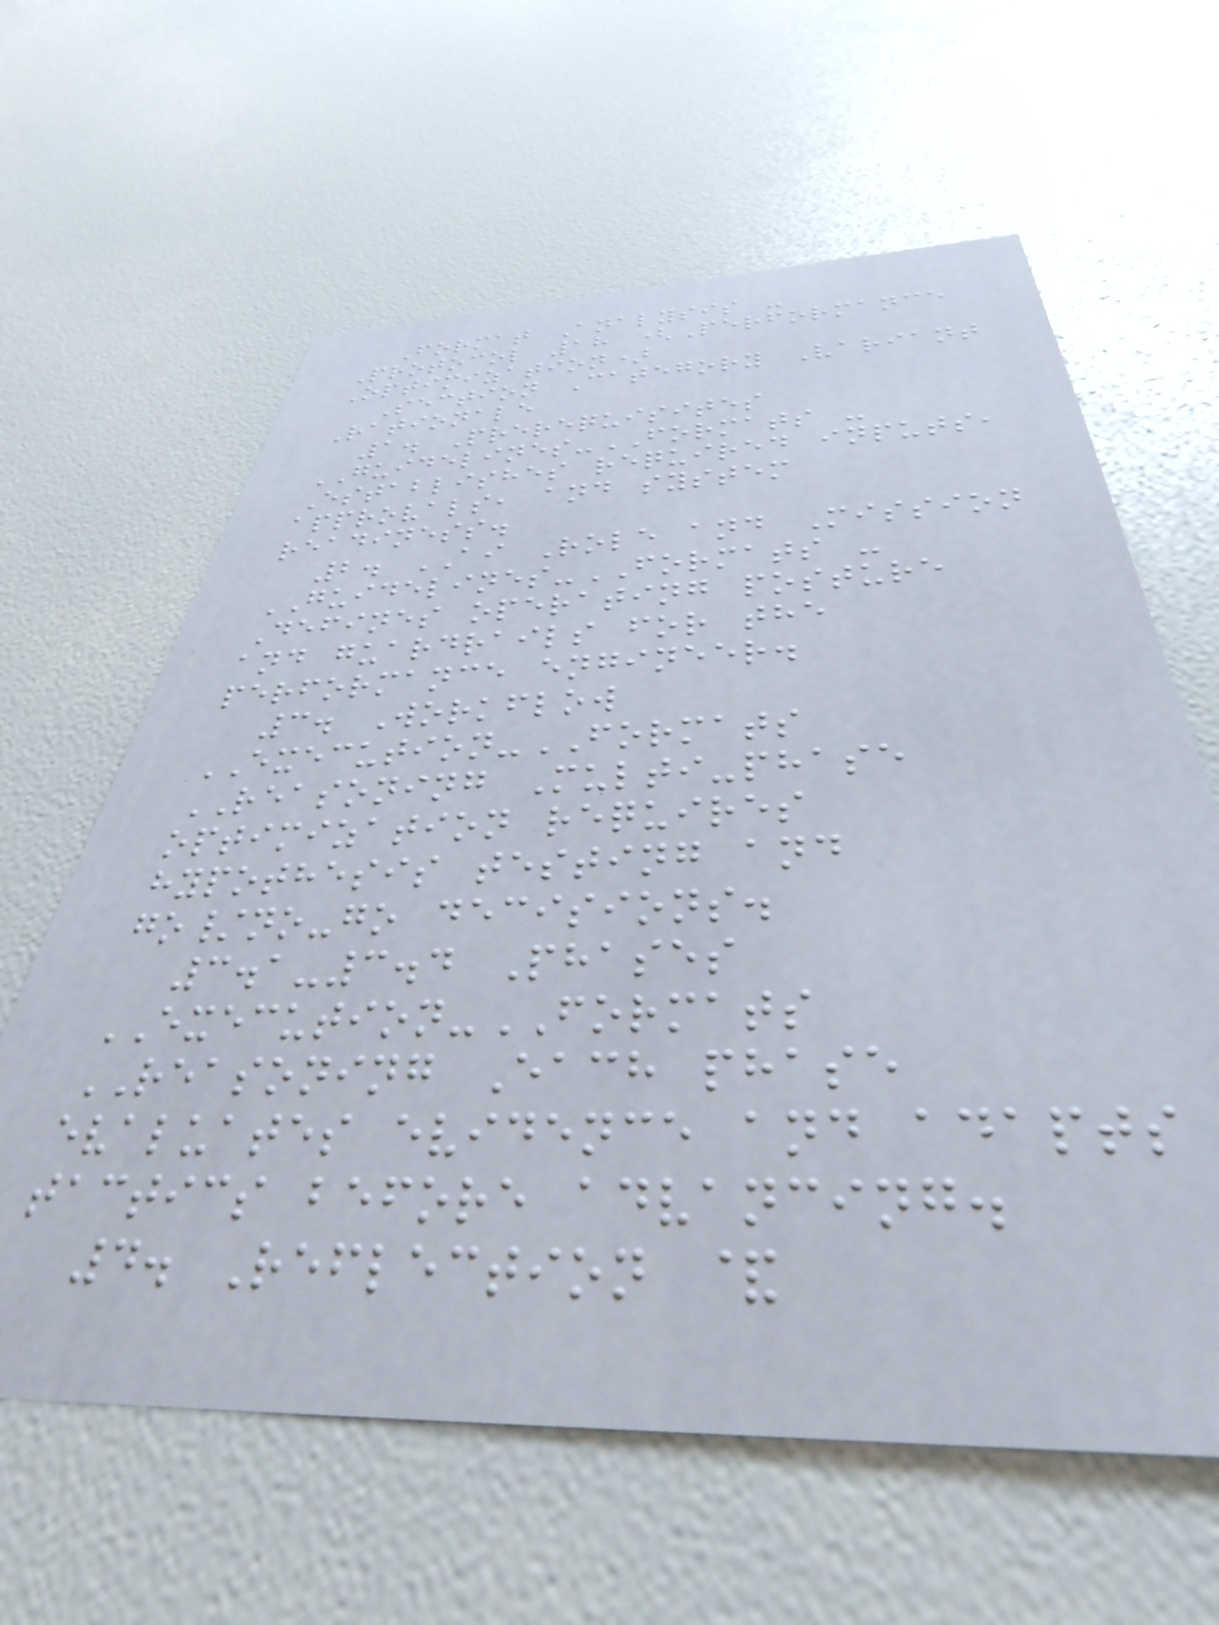Format Analysis -
Protocol 18 (Performance
Optimization)
Section Category Variant
Rationale
1. Prerequisites
GUIDELINES-FORMATS -
Establishes required inputs,
approvals, and system
readiness.
2. AI Role and Mission
GUIDELINES-FORMATS -
Defines operating posture
and guardrails for the
performance engineer.
3. Workflow
EXECUTION-FORMATS
REASONING Multi-phase
optimization requires
hypothesis testing and
go/no-go decisions.
3.1-3.4 Phases
EXECUTION-FORMATS
REASONING Each phase
evaluates evidence and adapts
tactics before advancing.
4. Reflection &
